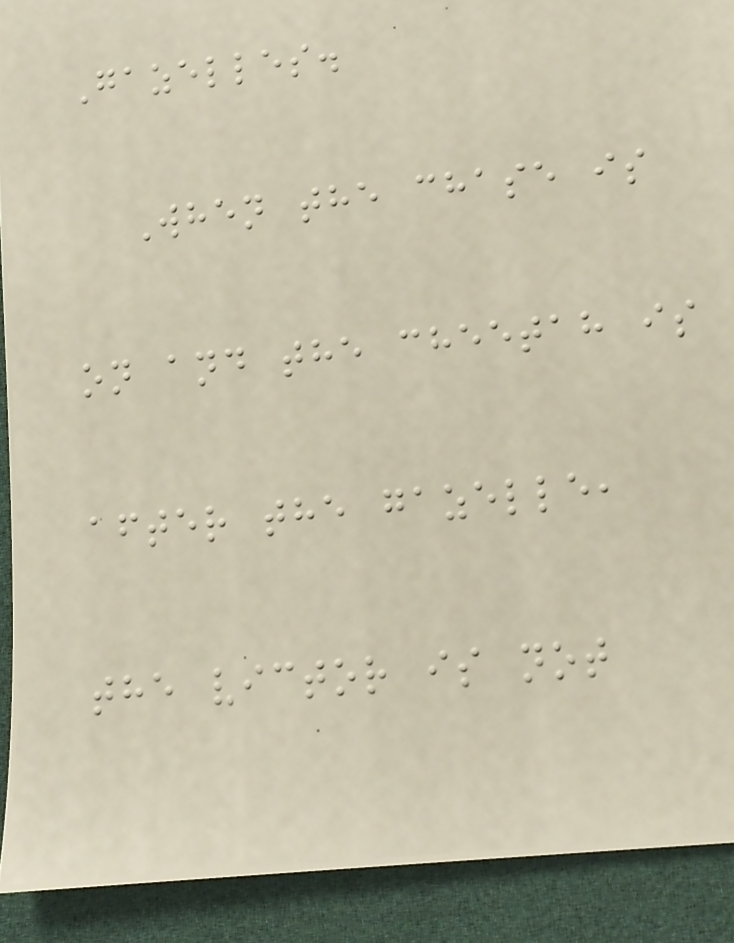Gazelles.
When the chase is
on and the cheetah is
after the gazelle,
the victor is not
